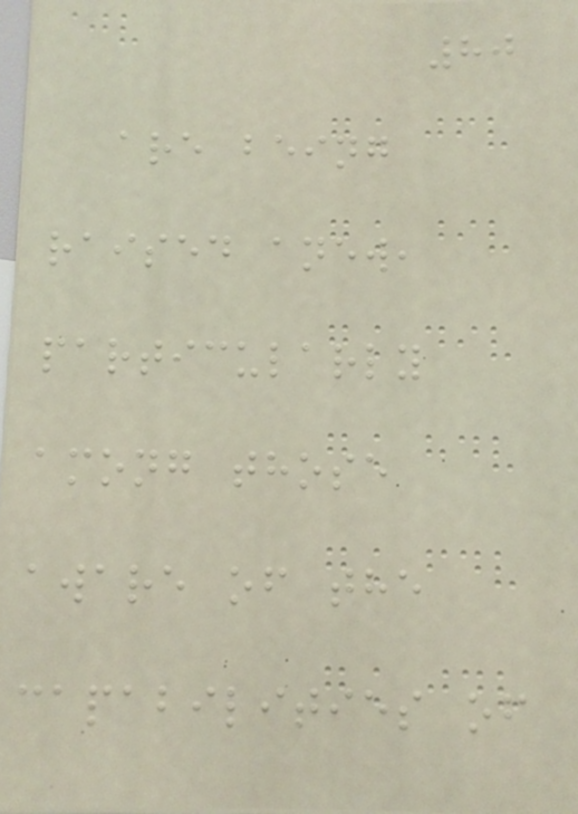80
are being
raised anew,
particularly
among those
aware of the
capabilities of
